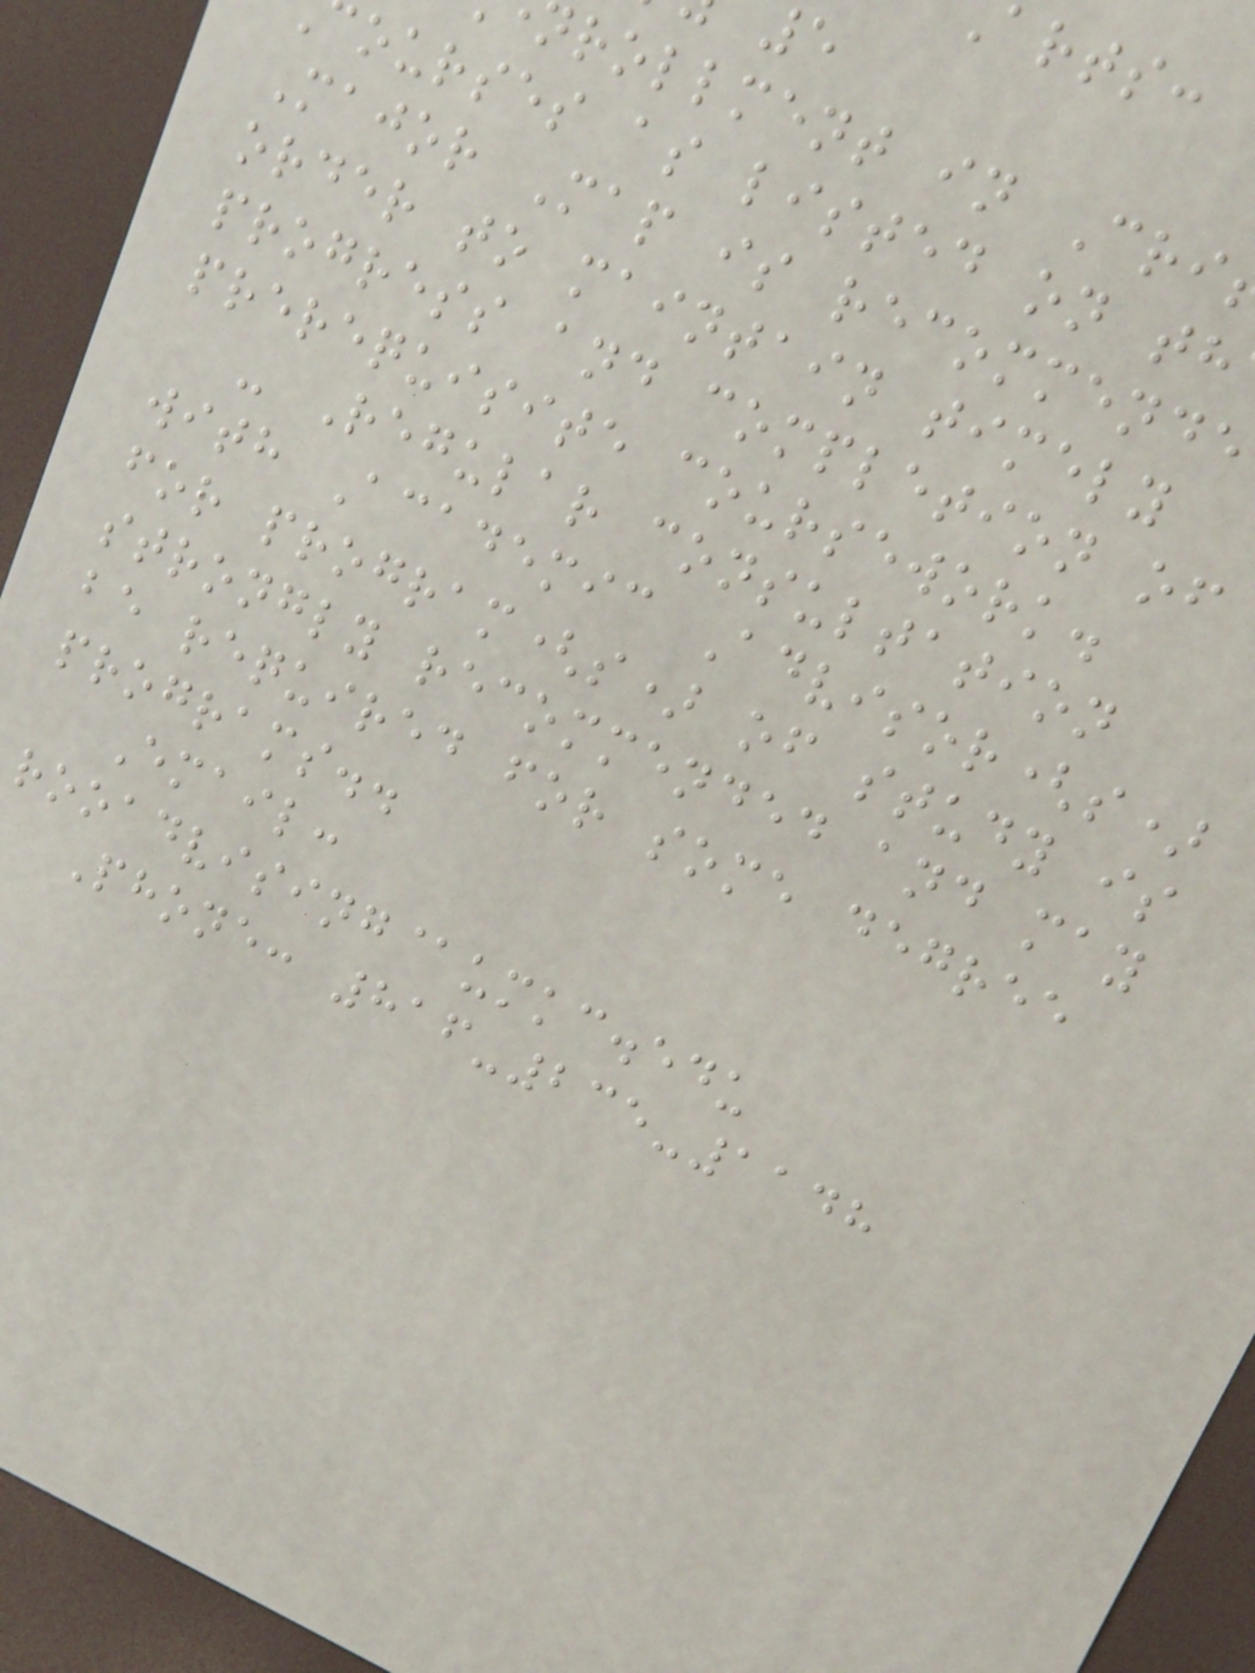arts:
rollment in Cri
ourses as listed on th
Major Map is recommende
order to maintain timely
progress and completion of
prerequisite coursework.
- Regular consultation
with Academic Advisor(s)
for program(s) of study is
strongly recommended and may
be required for some degree
programs..
Email:
rooadvising@umkc.edu
Phone: 816-235-1148
